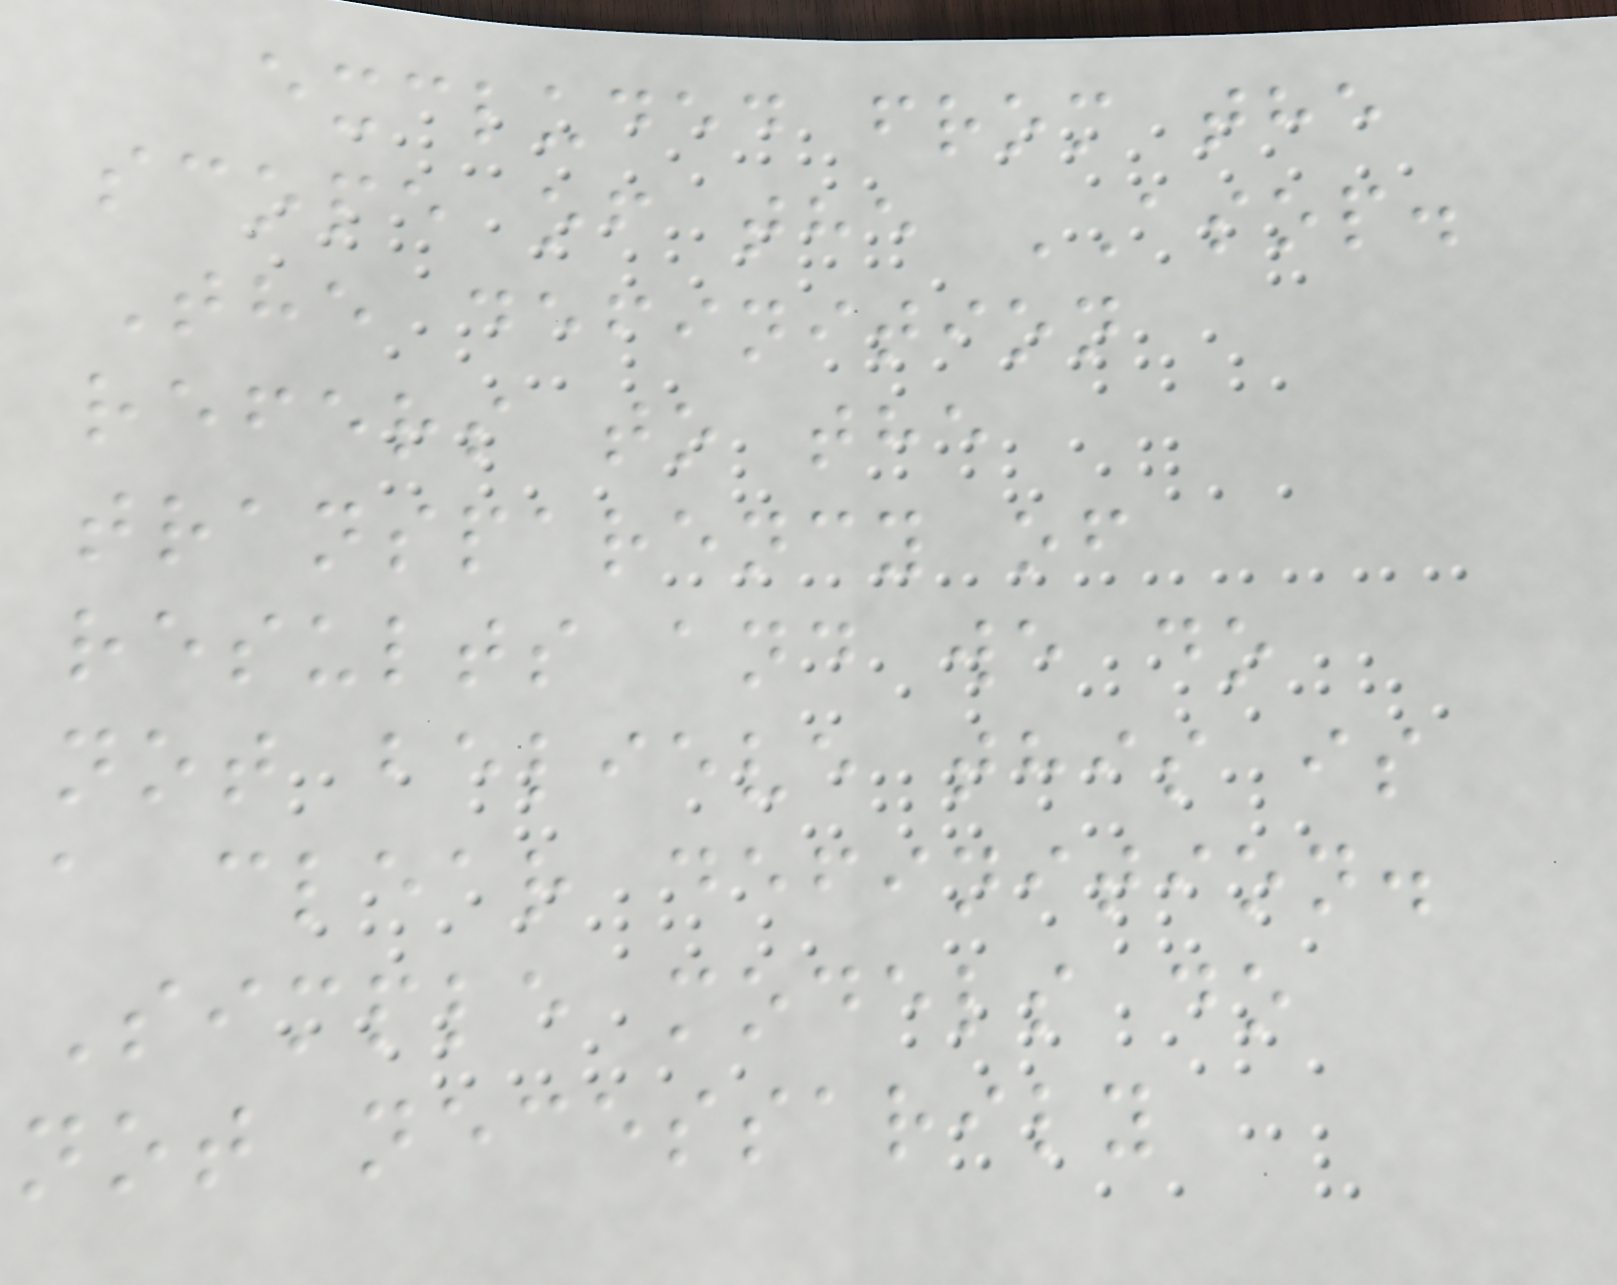excluded from the
scope of the ASOP.
The definition
refers to the
transparency of
results and we do
not believe this is
a clear definition.
Simple models do
not necessarily
